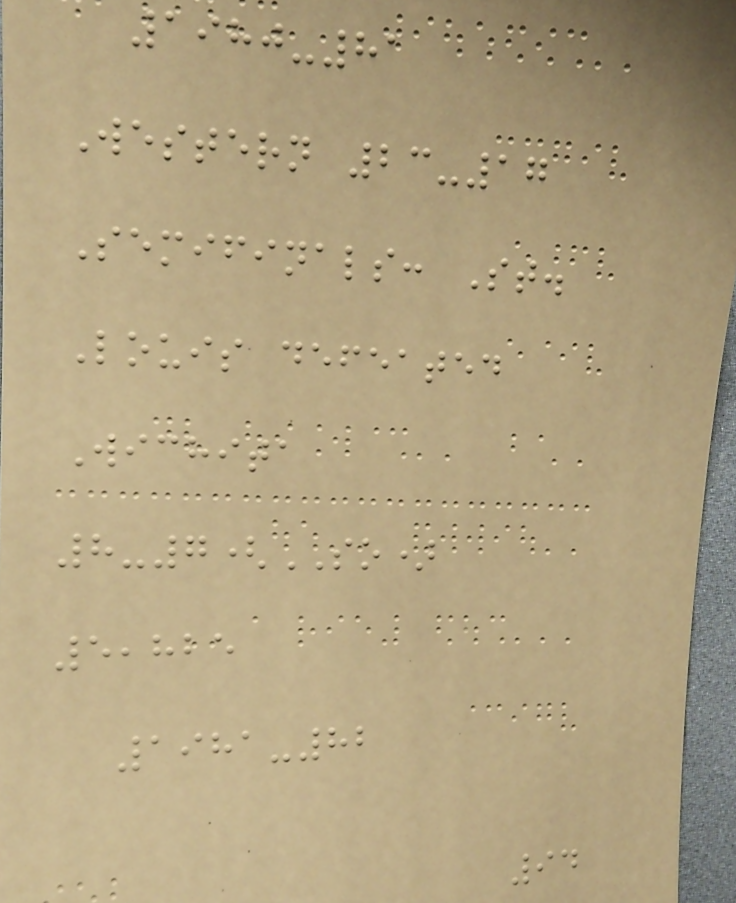1980-81
Western 23-17
Semifinals: St.
Louis defeated
Wichita
8-7(SO)
5,825
1981-82
94
